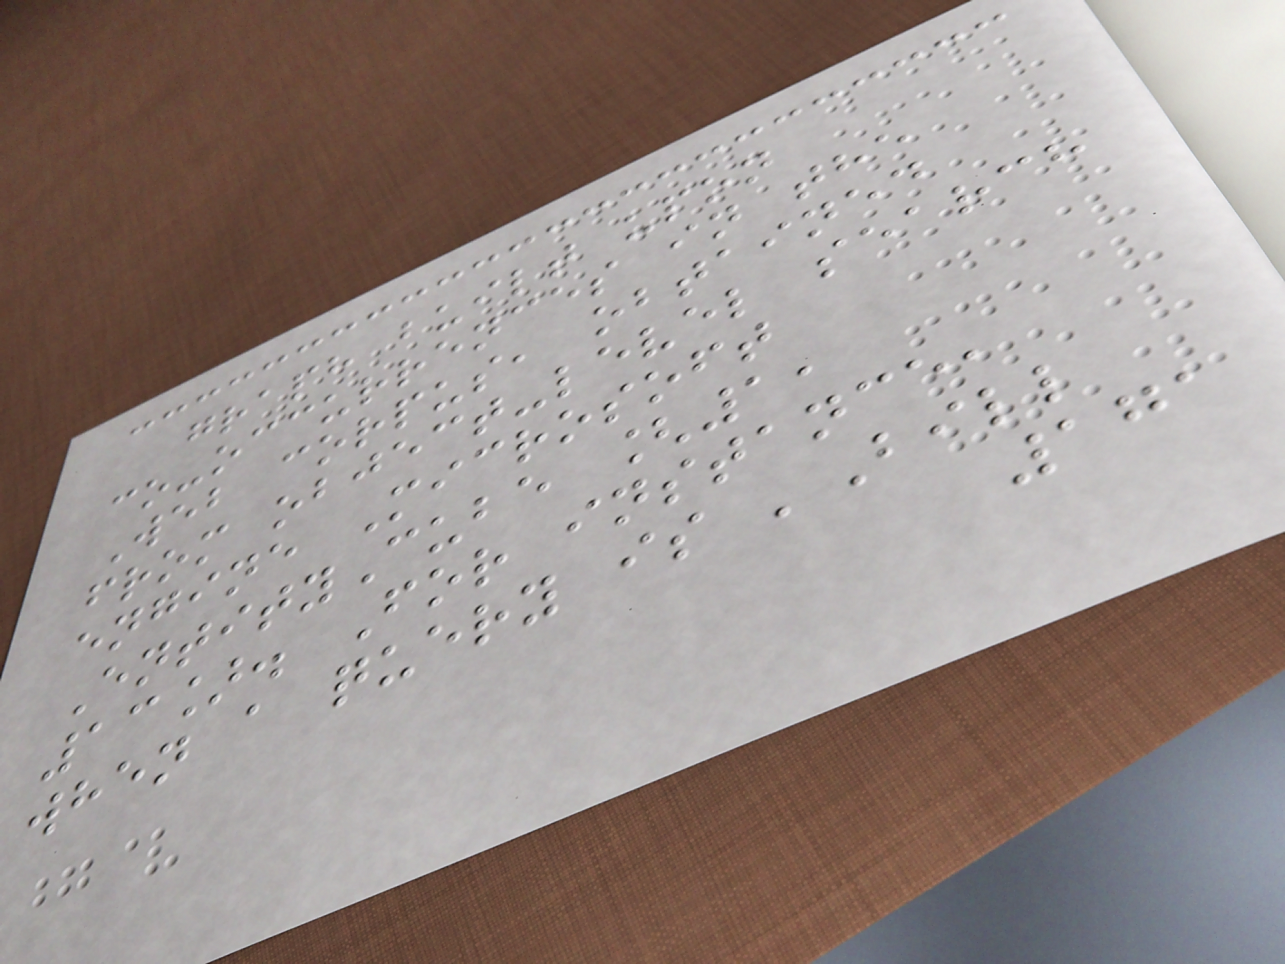graph built upon
co-occurrences in the
Web corpus, obtained
from object-level search
engine Microsoft
EntityCube [1,
13]. For instance,
when a query is 'Bill
171
